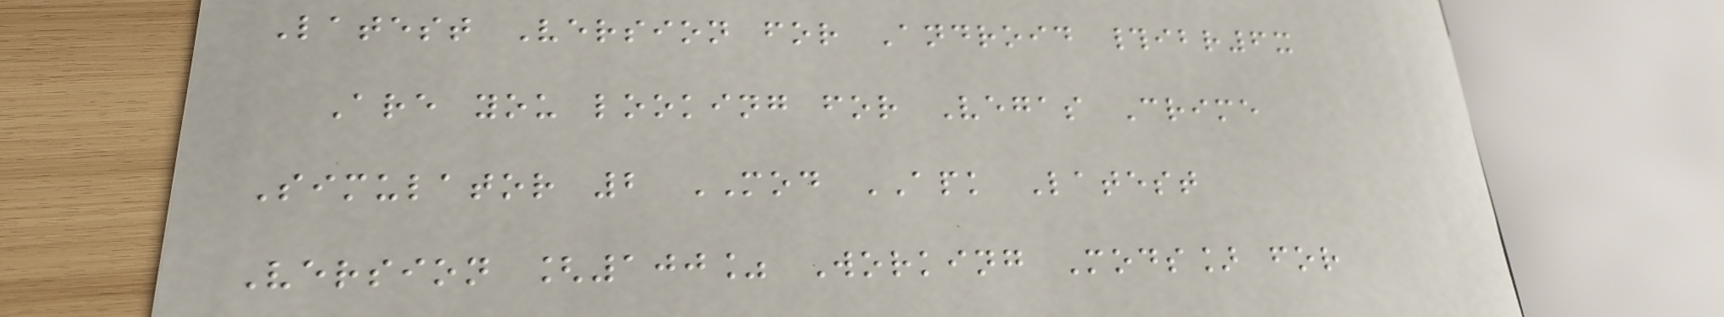Latest Version for Android #ibr6x
Are you looking for Vegas Crime
Simulator 2 MOD APK Latest
Version [100% Working Mods] for
